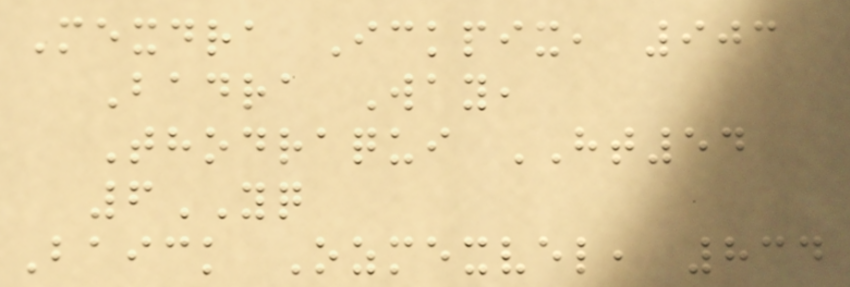Mexdra Ickpix, 903
Badra Way,
Thodraqui HT54
6YQ
Baick Ozmexvel, 834
